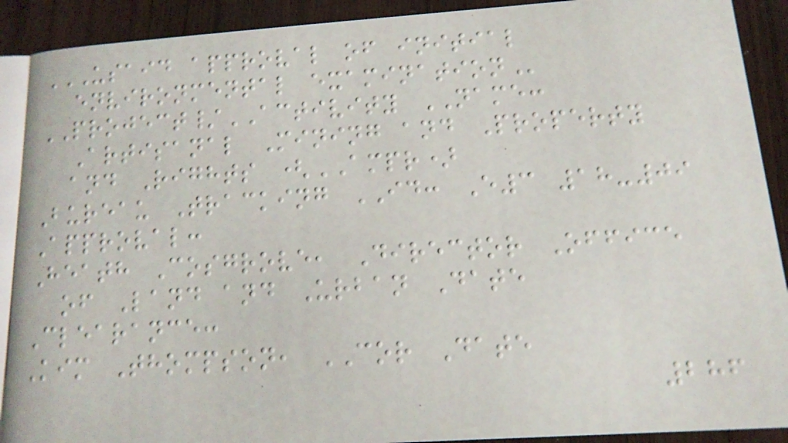USAID APPROVAL OF INITIAL
ENVIRONMENTAL EXAMINATION
PROJECT/ACTIVITY NAME:
Artisanal Mining and Property
and Rights (AMPR)
Bureau Tracking ID: E3 18-09
Approval:
Heath Cosgrove, Director Office
of Land and Urban Date
Clearance:
Kim Thompson, COR Date
286
